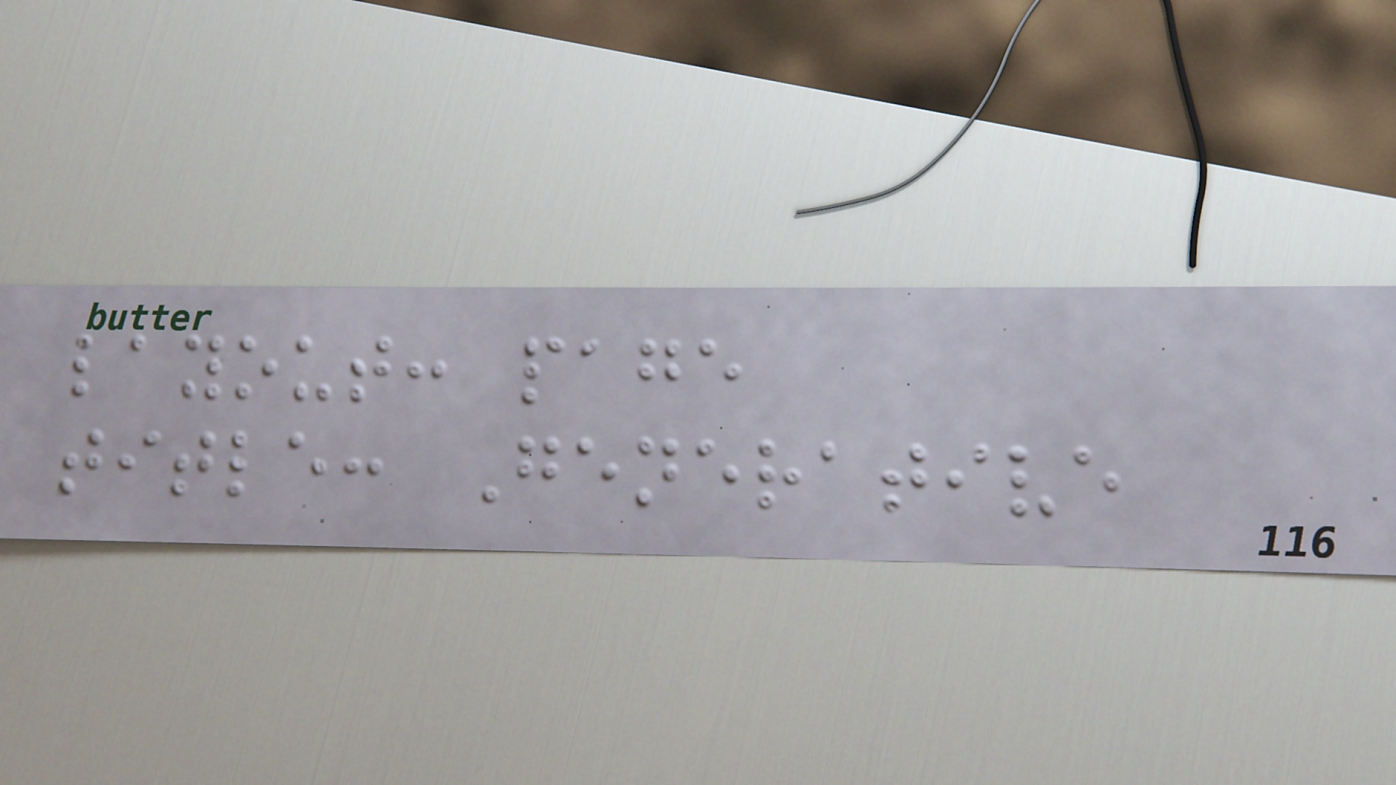layout: page
title: Generative
